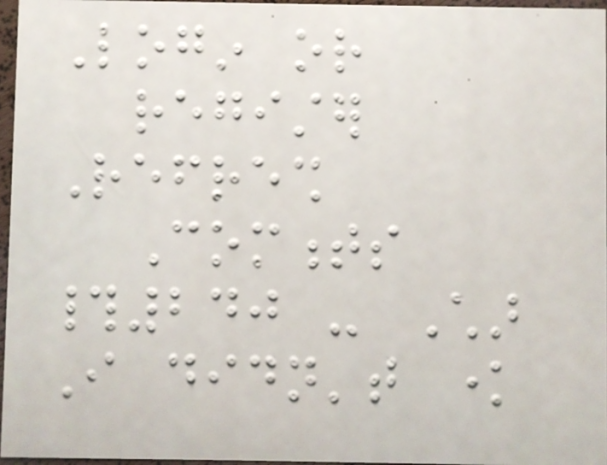Login or
register
Refresh
Comments
#240 - Char
I didn't know
